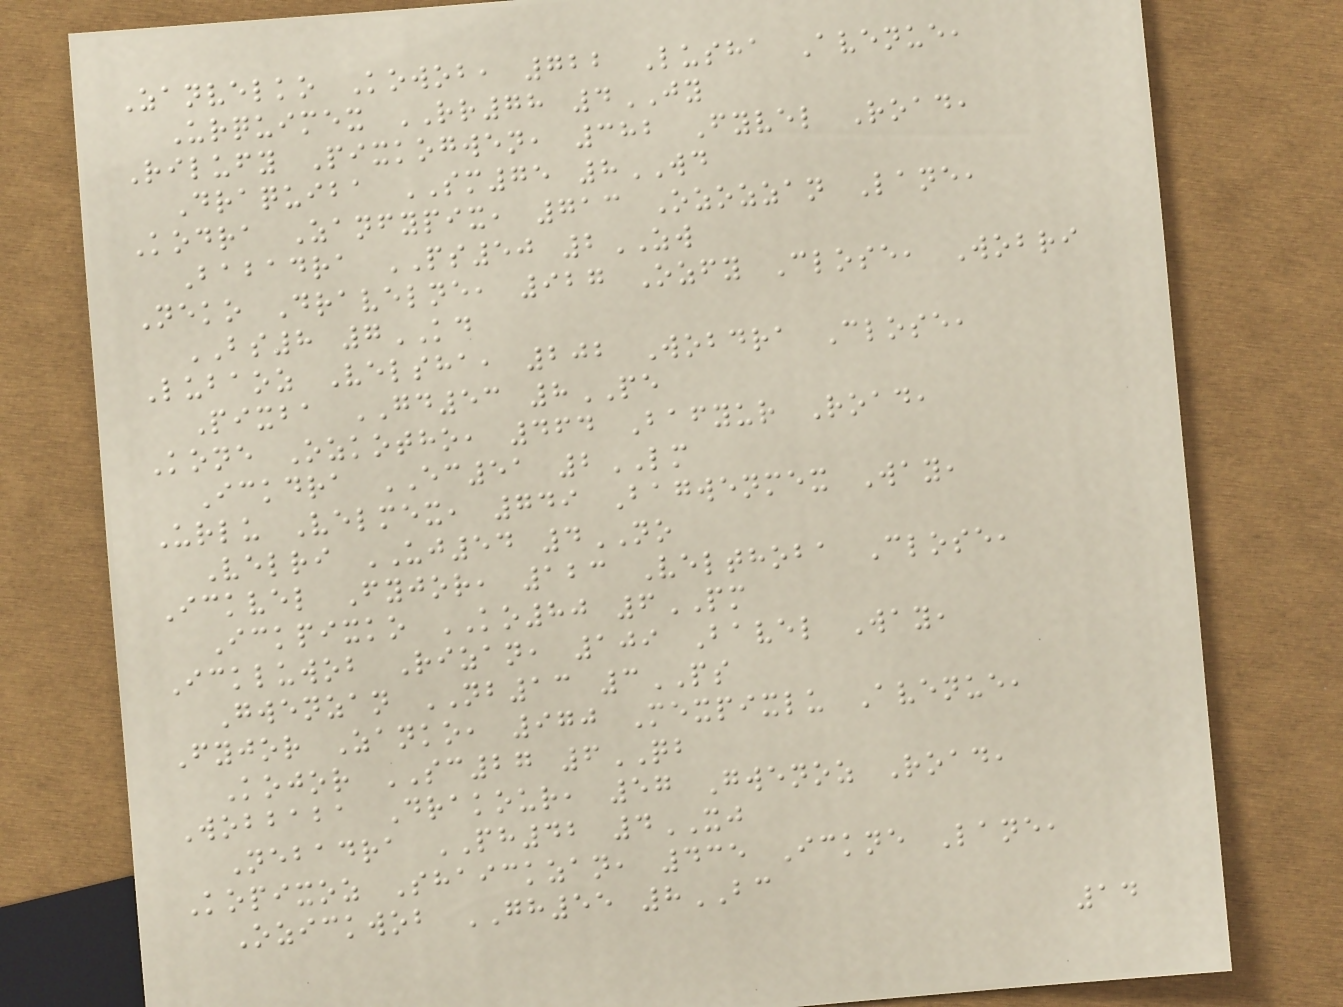Zanvelko Kowob, 722 Lusha Avenue,
Urquimex RR78 4JY
Rilufy Pixkogwen, 382 Fyvel Road,
Draquiba SM75 8WD
Kodra Zanfypix, 713 Ozozzan Lane,
Babadra PS50 2ZW
Neko Dravelne, 927 Ozfy Close, Wobri
BS8 7KD
Lubaoz Velsha, 202 Wobdra Close,
Pixba GD53 8PE
Kone Ozkotho, 464 Bafyur Road,
Ickdra EC51 2LM
Urlu Velmex, 749 Bagwenmex Way,
Velri UJ54 4NO
Ickvel Fyjor, 123 Velthoba Close,
Ickpixko KO80 6PM
Ickluwob Rizan, 109 Bavel Way,
Gwenzan NB13 3PS
Fyjor Zanko, 970 Mexpixlu Avenue,
Kojor SC27 6QB
Wobbaba Drakour, 57 Gwenoz Road,
Nebadra PH42 4XJ
Kopixoz Shaickzan, 435 Ickne Lane,
Ozickwob GH55 8BC
14
